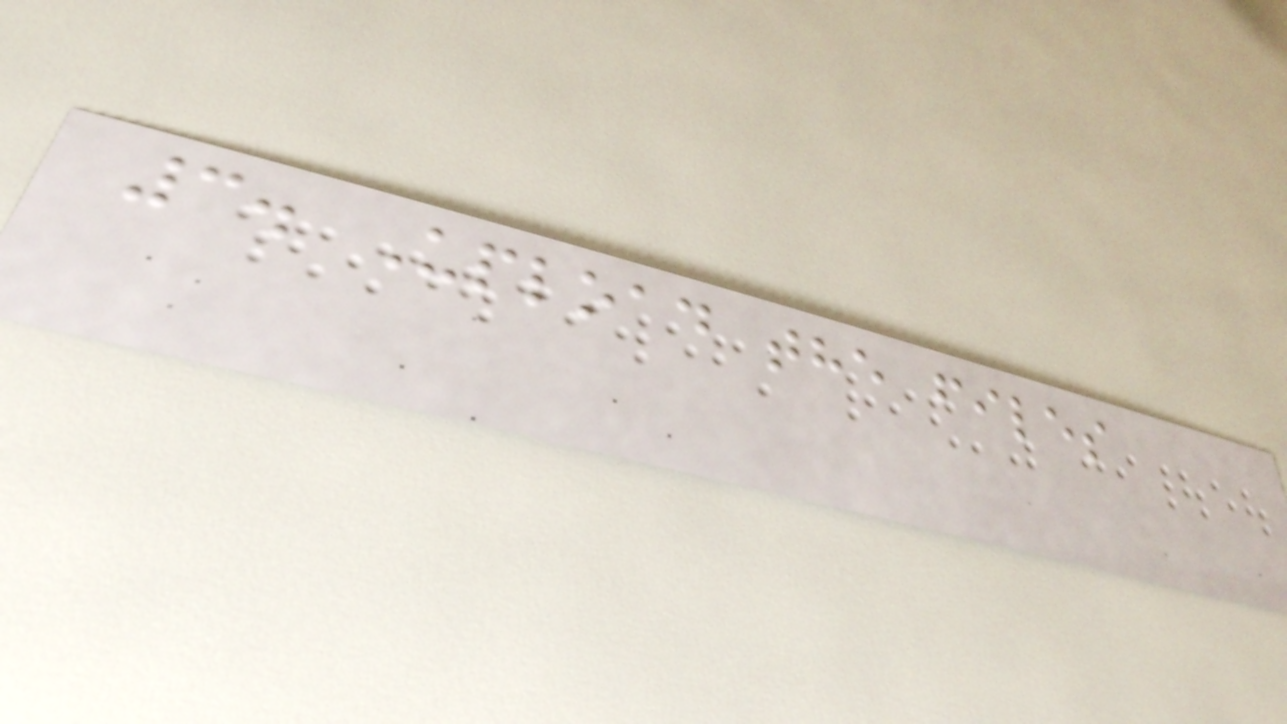3. Upload the files
